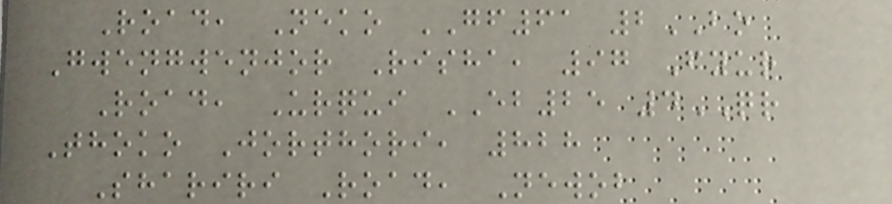Road, Neko GF61 2BO
Gwengwenjor Risha, 97 Fyur
Road, Urqui EB25 4QR
Thoko Jorthori, 828
Shariri Road, Newob
